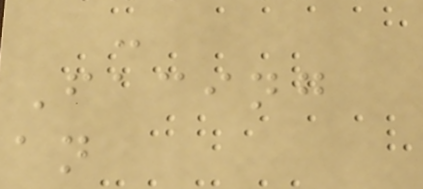-
Facing
an
